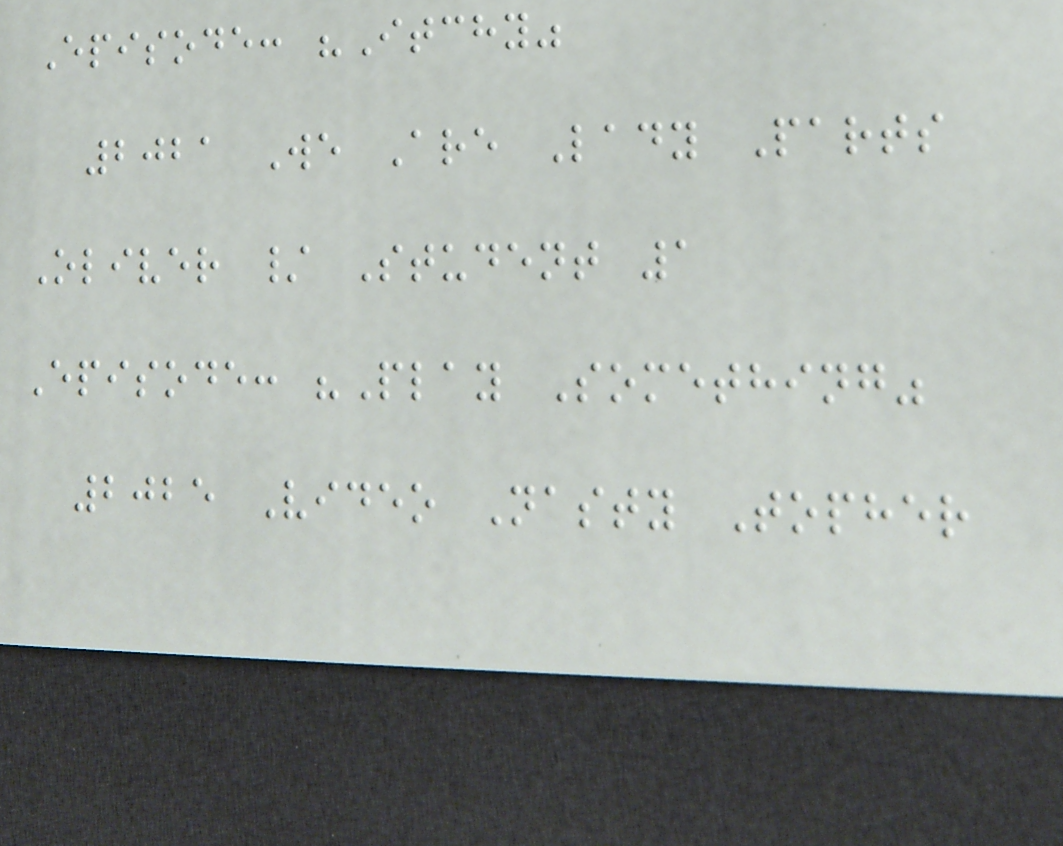Episode: "Itchy"
2021 We Are Lady Parts
Oliver / Student 1
Episode: "Play Something"
2025 Video Nasty Topher
